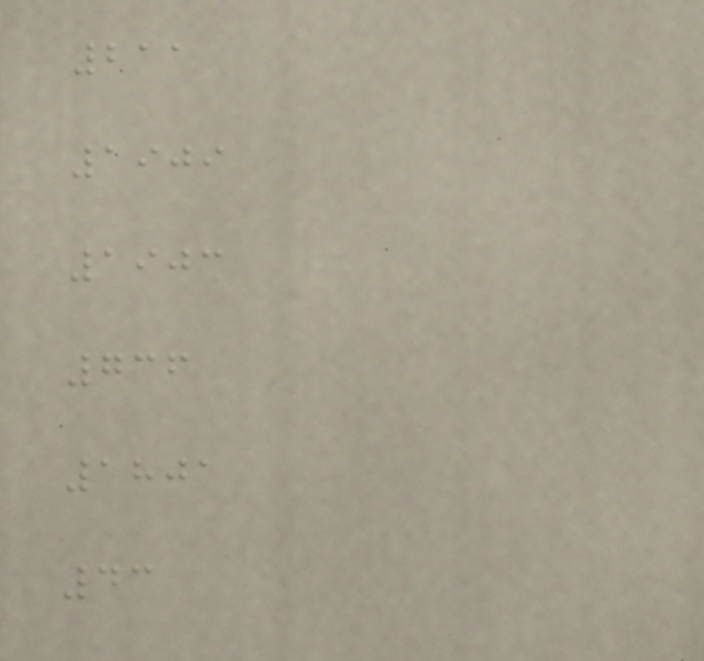211
1909
1903
736
1801
43
